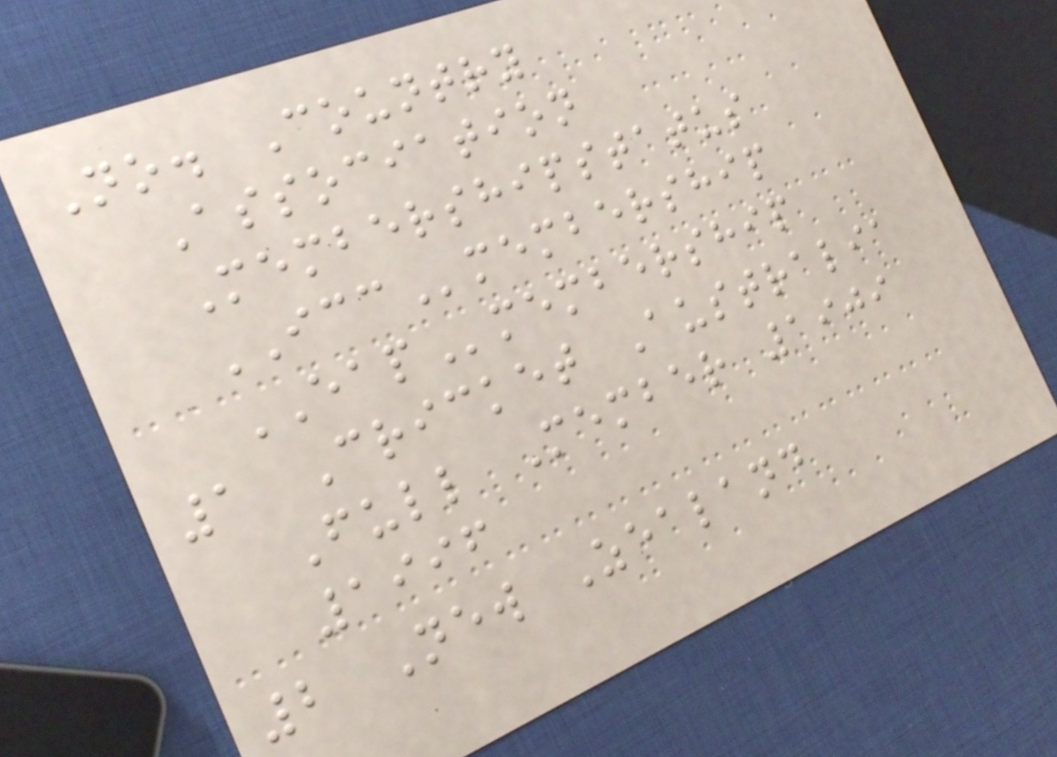No. Country
Association
Membershipstatus
ICCmembership
EAPmembership
1 Cricket Australia
Full Member 1909
1996
2 New Zealand
